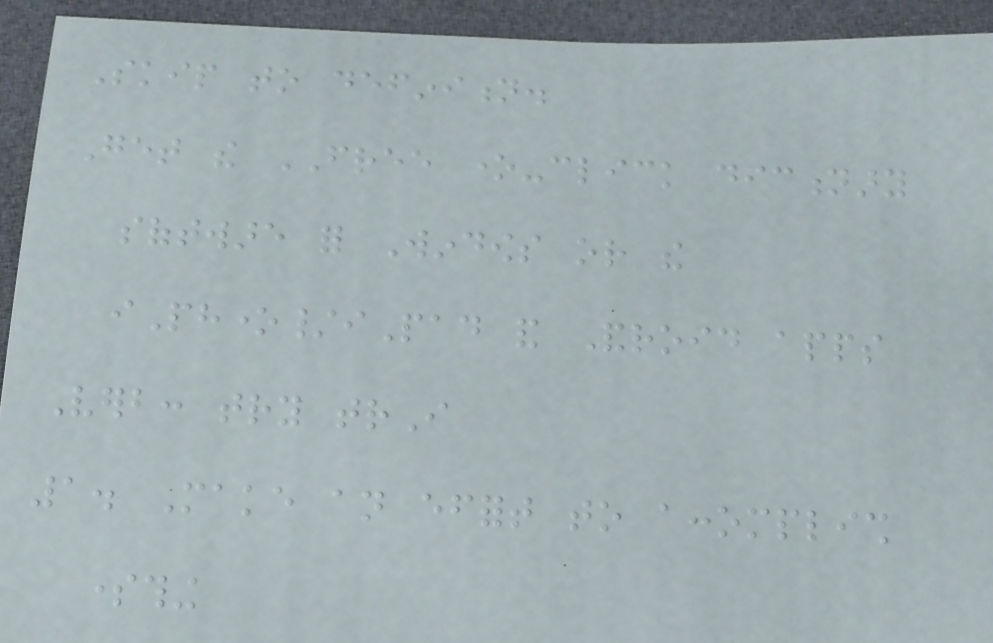Skip to definition.
Get the FREE one-click dictionary
software for Windows or the
iPhone/iPad and Android apps
Verb: try trI
1. Make an effort to accomplish
something
